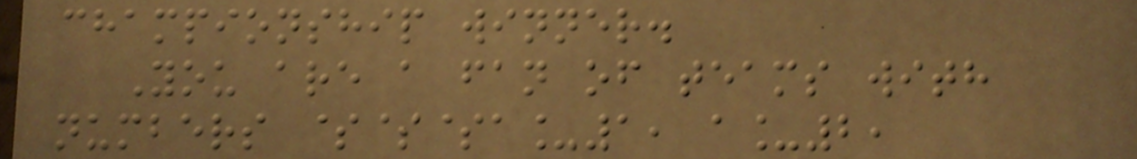championship winner.
You are a fan of teams with
numbers $$$a_1, a_2,
